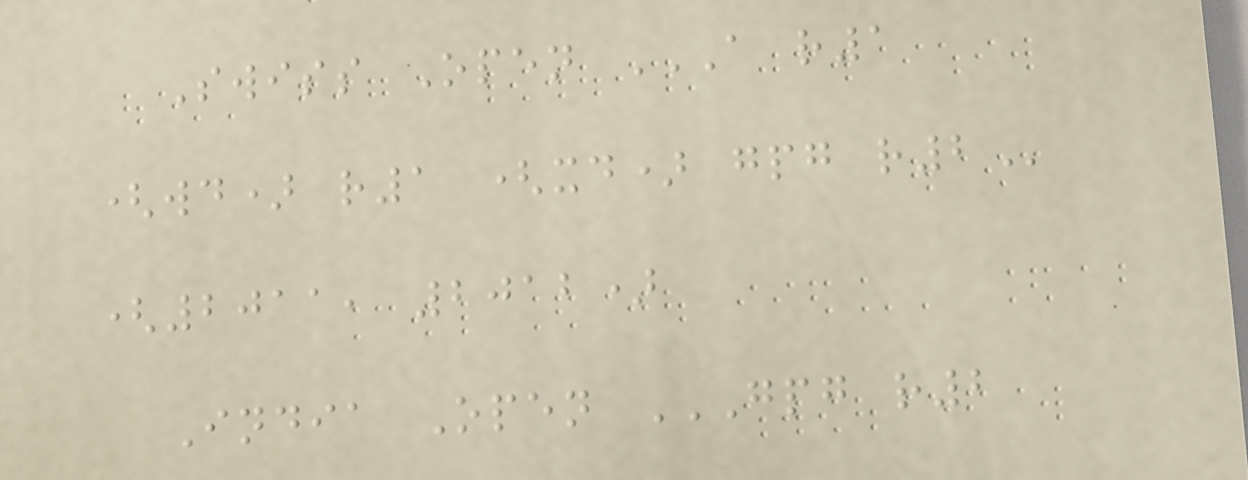Swiss Open A R1
(WD) R1 (XD) GPG R2
(2011, 2012)
India Open GPG R2
